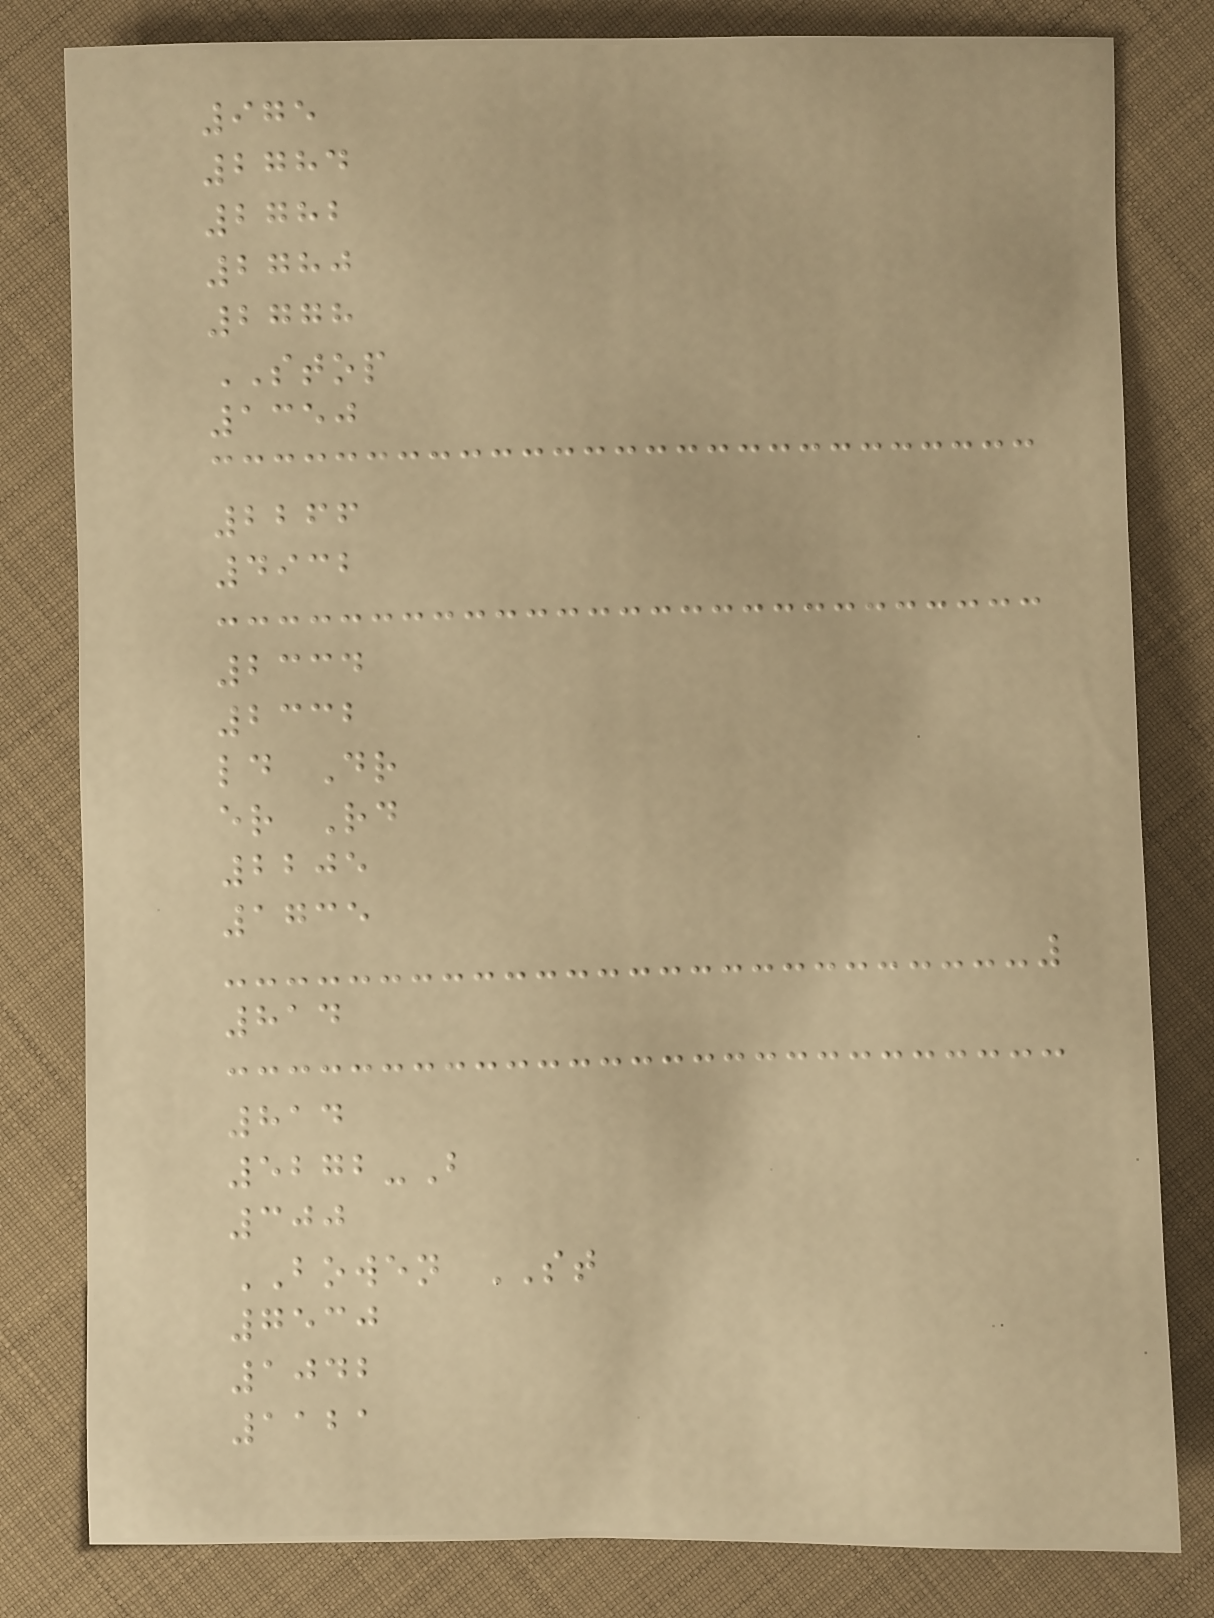975
2784
2782
2780
2778
STOP
1350
2266
4932
2334
2332
ld Dr
er Rd
2205
1735
814
814
5272-B
300
BOWEN ST
7530
1042
1121
